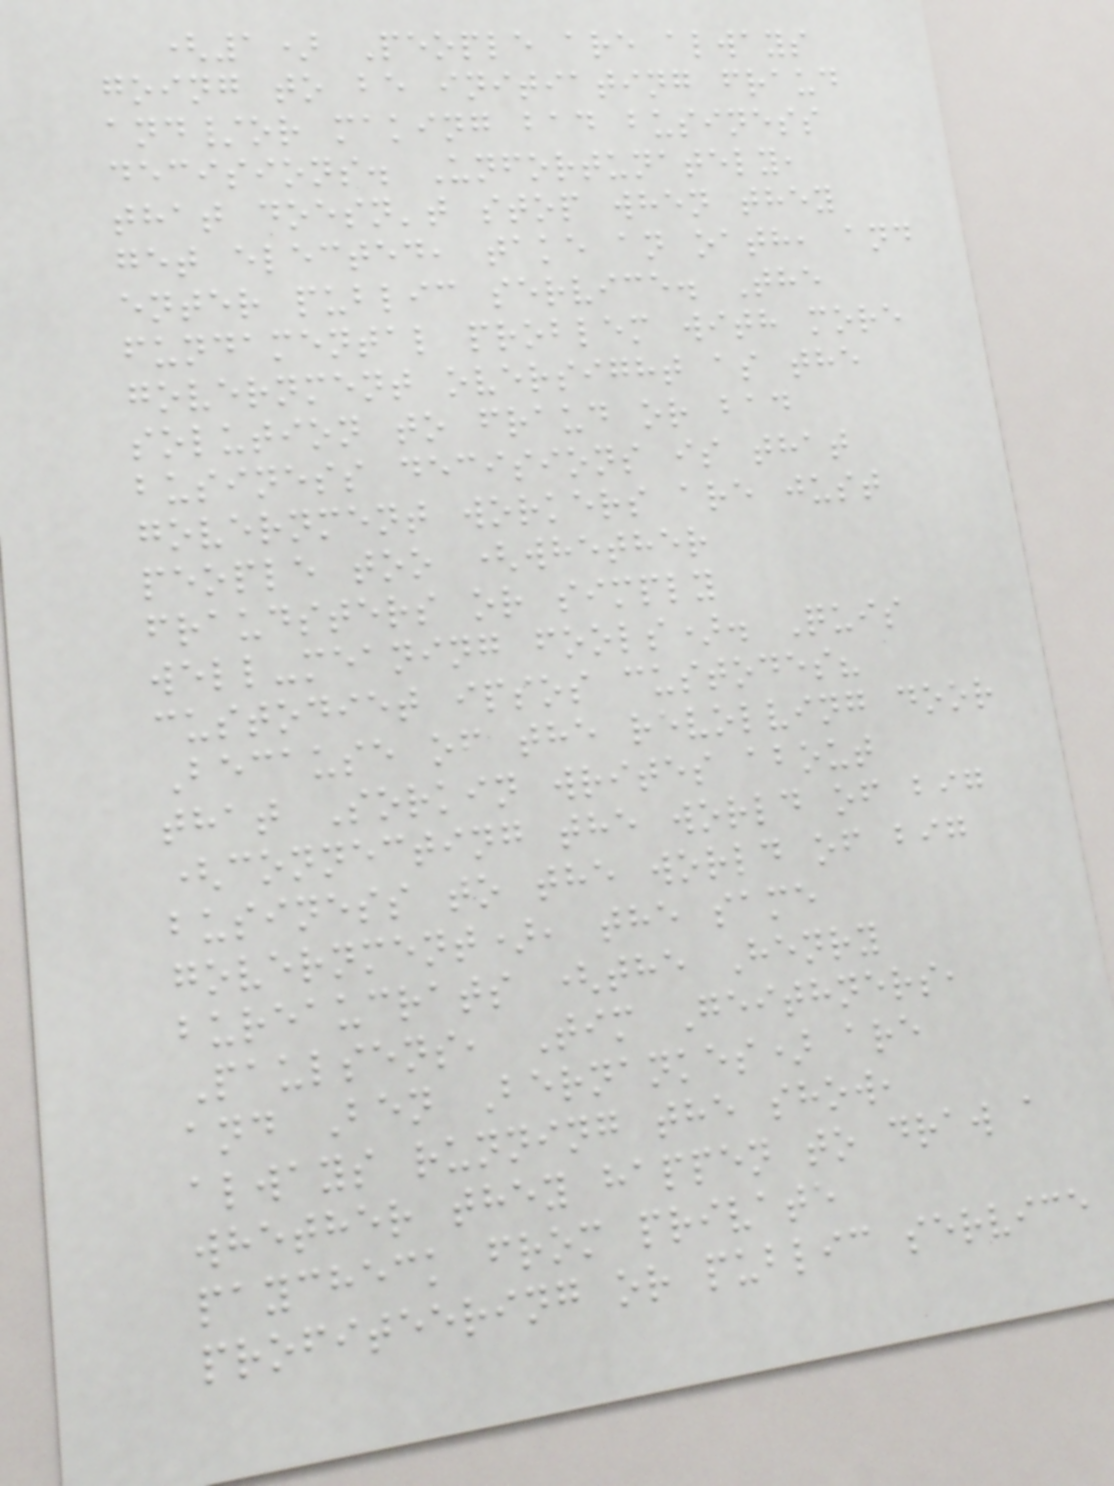(1) People are always
going to be initiating fraud
and/or making bad business
decisions. Unfortunately,
that doesn't stop when they
get elected, take an oath, and
enter public service. The
fundamental problem with more
government oversight as the
solution to fraud or bad
business decisions is that
government workers are just
people too (whether
fraudsters or simply
well-meaning fools). Quis
custodiet ipsos custodes?
Because of the revolving door
that Sorkin writes about
(connecting the world of big
business to the world of big
government), the same
bureaucrats (the Henry
Paulsens, Tim Geithners,
and Ben Bernankes) are
always running the show,
whether they happen to draw a
paycheck from private
profiteering or public service
